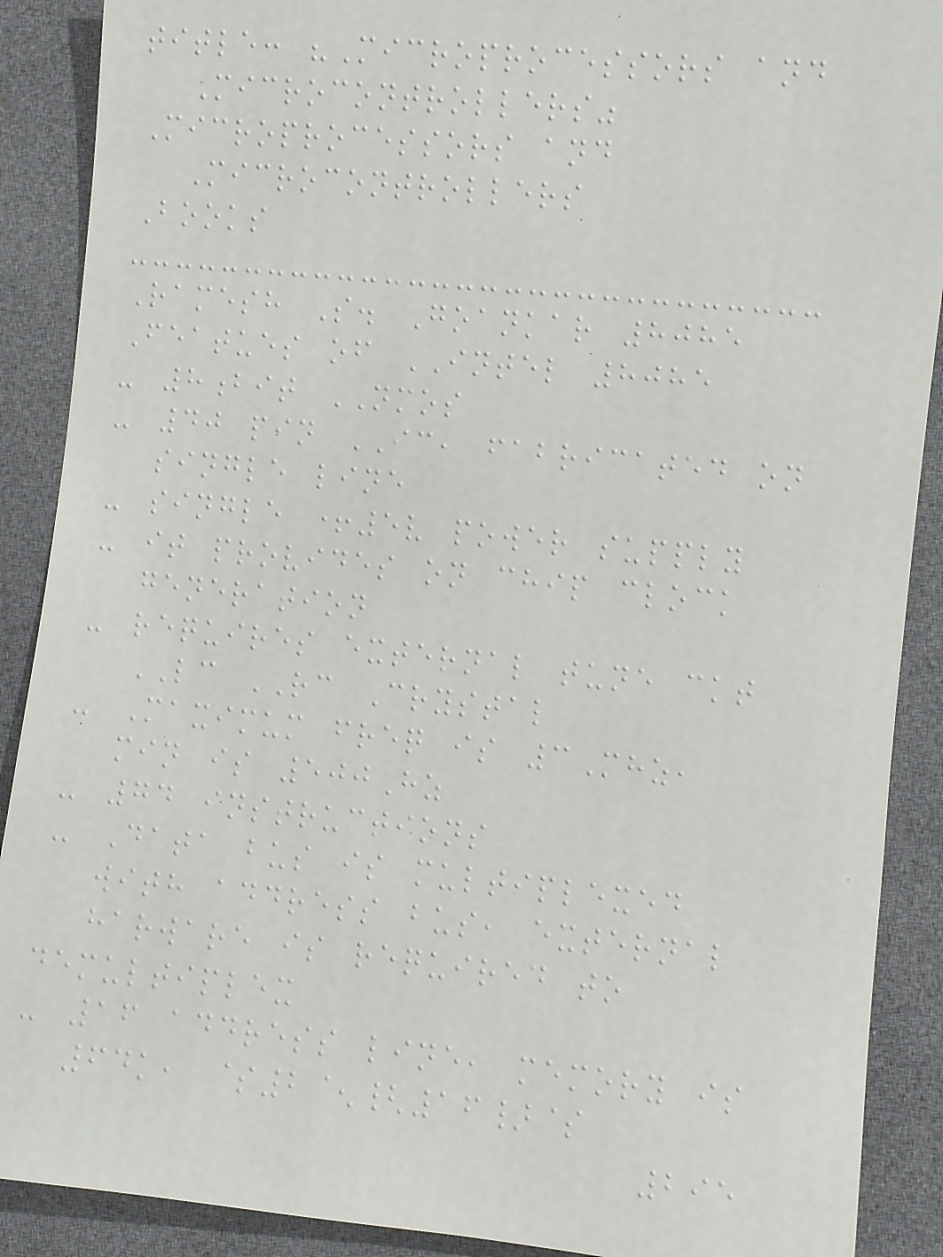title: "Microprocessors and
Microcontrollers"
Microprocessors and
Microcontrollers
Books
Ramesh S. Goankar 8085
Featues of INTEL 8085
- 8bit NMOS
- 40 pin IC, fabricated on
single line
- single +5v power supply
- it provides on chip clock
generation
- requires external tune ckt
LC RC Crystal
- Maximum freq is 3Mhz,
min is 500Hz
- 74 instructions
- Data bus is multiplexed
with address bus, external
harware is required to
demultiplex
- 16 address line, memory is
64k, $2^{16}$
295
